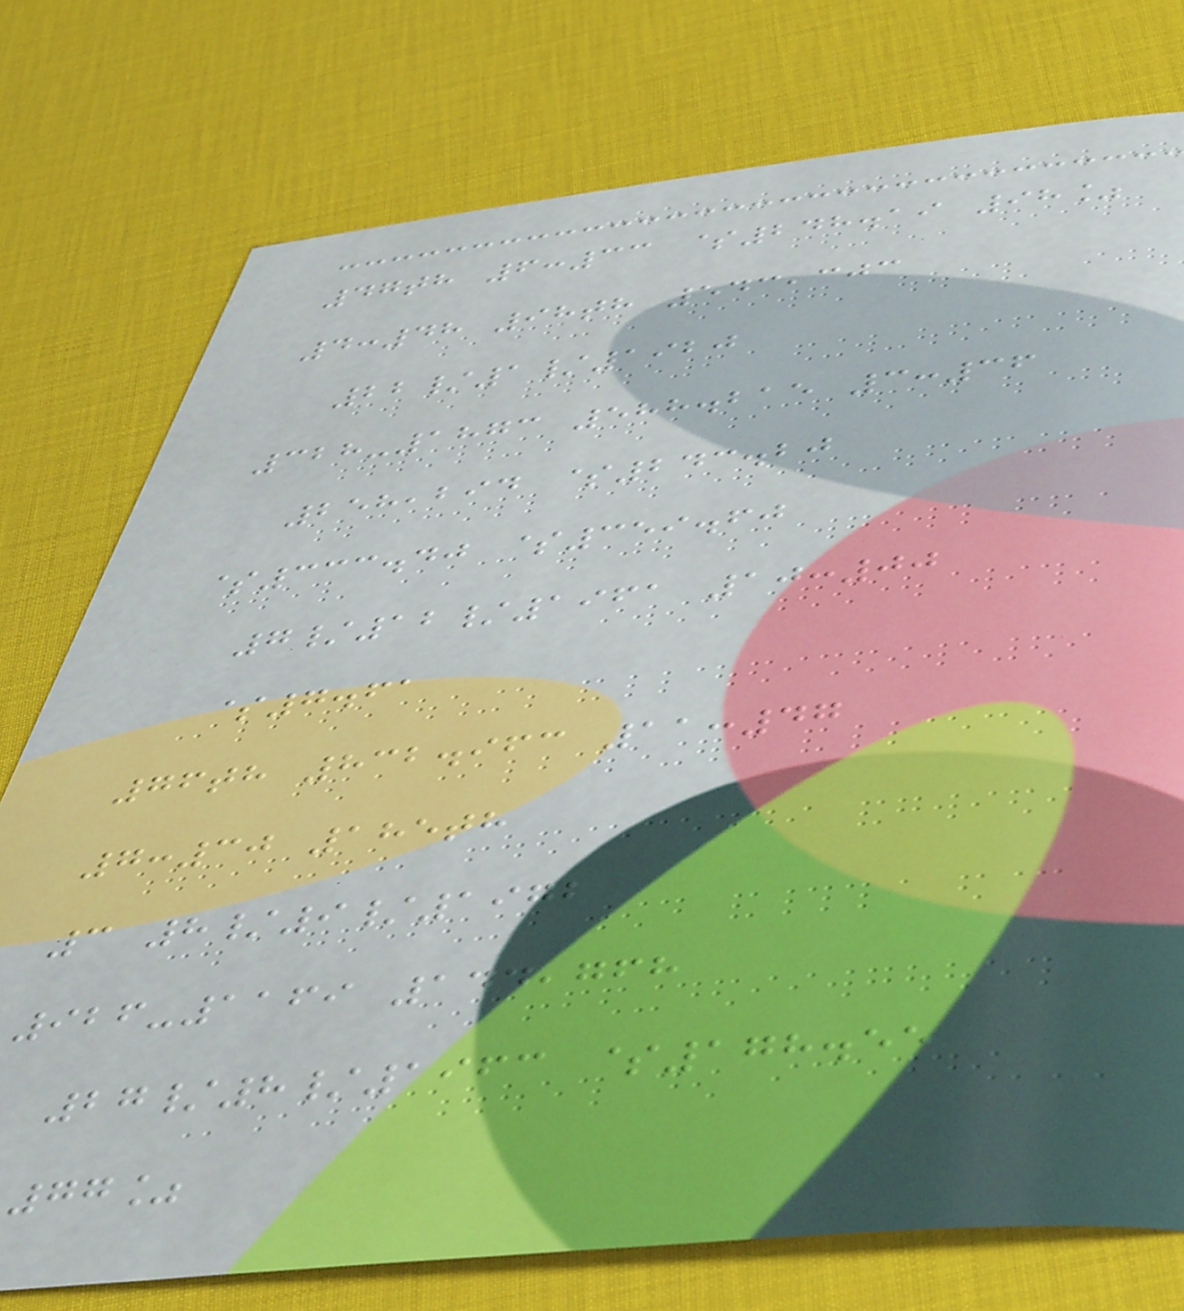47th 6:33 $248.19 98%
4:48 98th 543,303
22/1/1920
328-1873 588.215 3:36
258,294 $243.20
$333.40 $359.60
7/12/1961 10:00
$7.61
76th 832.963 11:47
7:30 185th
3 8/9/1972
926-1169 144,768
27/8/1963 $178.55
77%
